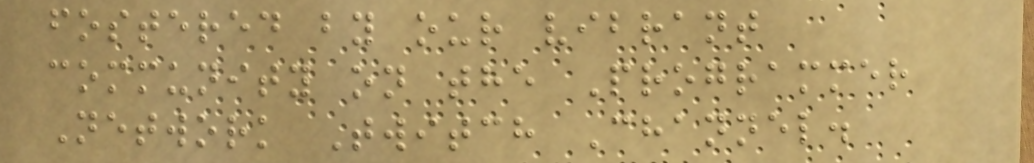fostered by our vibrant
community on the Programmer
Network Twitch Channel.
